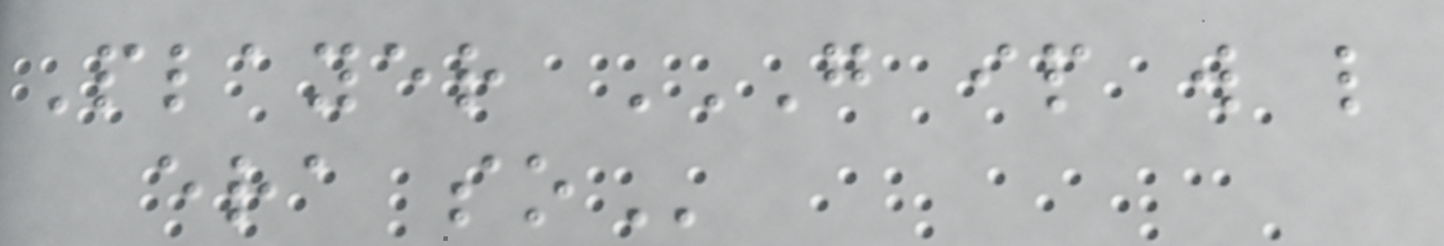Player G IP W L
ERA SO
